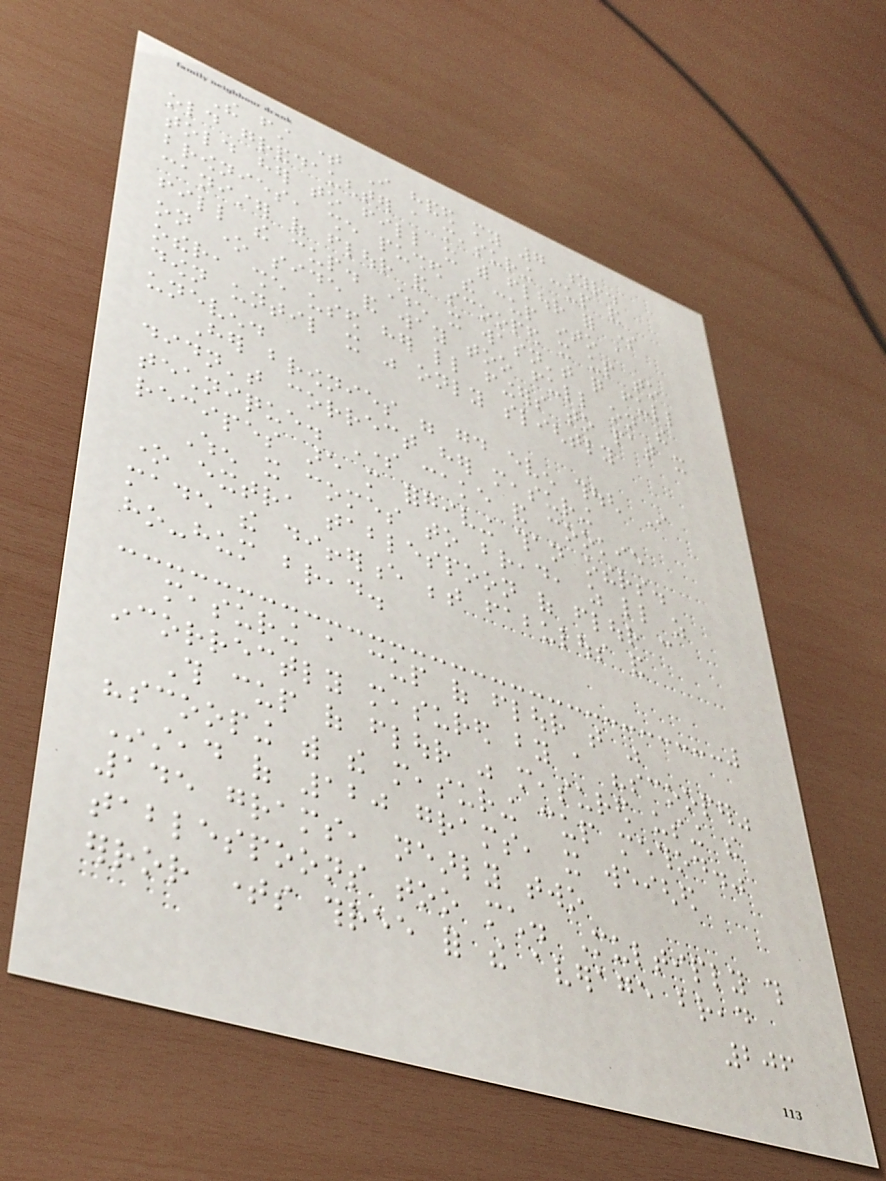The first time I handed my 7 yr.
old granddaughter a measuring cup and
told her to fill it with flour for some
brownies, she pushed the cup into a
canister of flour and scooped it up to
fill the cup. When it wasn't quite full
on one side and way too full on the
other, she used her little fingers to pat it
down until it was only slightly
uneven.
Her brownies were good even though I
didn't correct her measuring
technique. Some cake and cookie
recipes are more forgiving than others.
When it comes to bread, as little as
one extra tablespoon of flour can
made the difference between fabulous and
ho-hum bread.
measuring a cup of flour that was
incorrectly measured by a "scooper"
This cup of flour was measured using the
"scooping with the measuring cup method."
Instead of 120 grams, it weighed
145 grams, nearly two
tablespoons too much. Multiply this
error times three for the average bread
206
